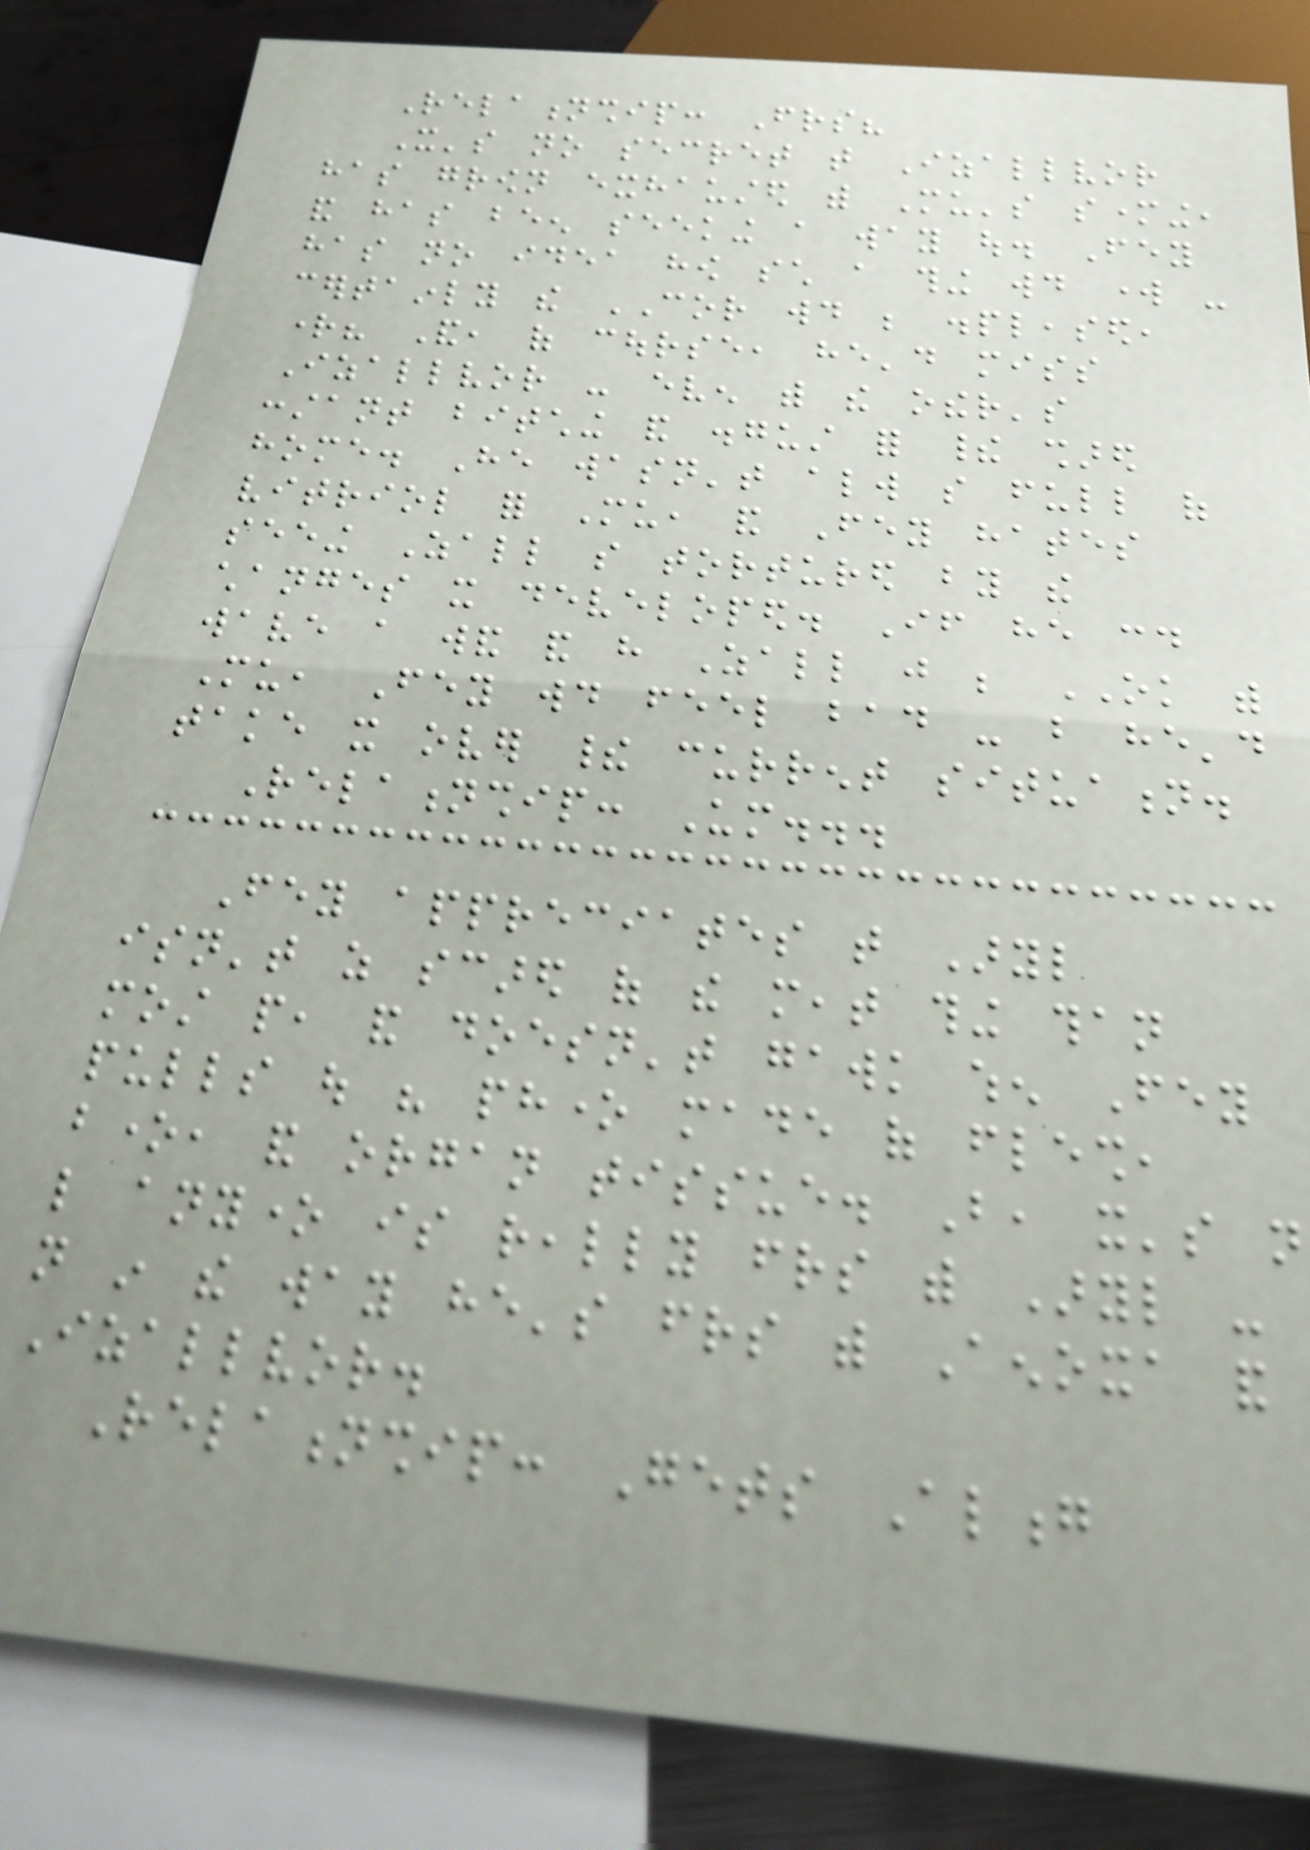Relationship: Friends?
It's no secret that Izallvor
has grown exhausted with Mu's smothering,
and has been seeking a way out. Fey
has no idea how such a thing would work -
certainly the COR would be displeased,
right? And, of course, he'd miss
Izallvor - even with the other's
constant bitching and disgust for their shared
home. He wasn't always so full of
vitriol for Mu, and Fey hates
seeing Zall so tortured by the
changes it developed. If he could
wave a wand and have Zall just be OK with
Mu, Fey would feel bad - but he'd
take it over their current situation.
Relationship: Um...
Fey appreciates that Aryl
isn't as scared of the meat thing than
most people, and doesn't gawk when Fey
pulls out his phone made of flesh,
bone, and organ tissue. But, it's not
like anyone is really friends with Aryl -
not in the way he's friends with Aenoxa and
Izallvor.
Relationship: Gets Along
